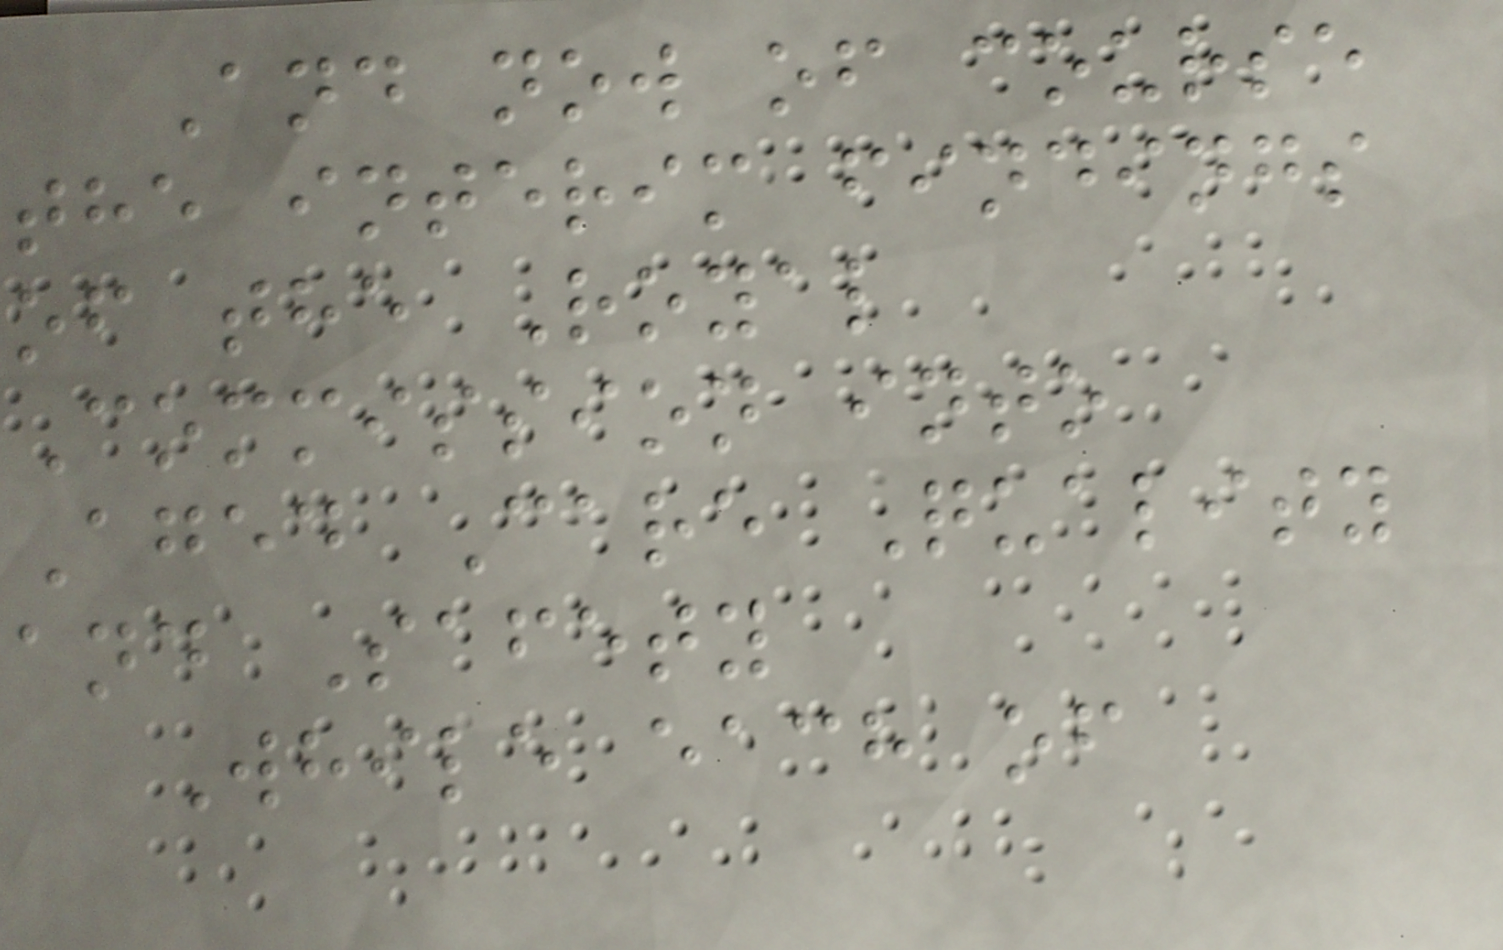And now of course
the interim findings
of the Royal
Commission into
Aged Care Quality
and Safety
While each of
